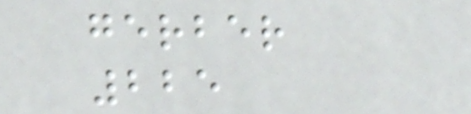gerber
225
